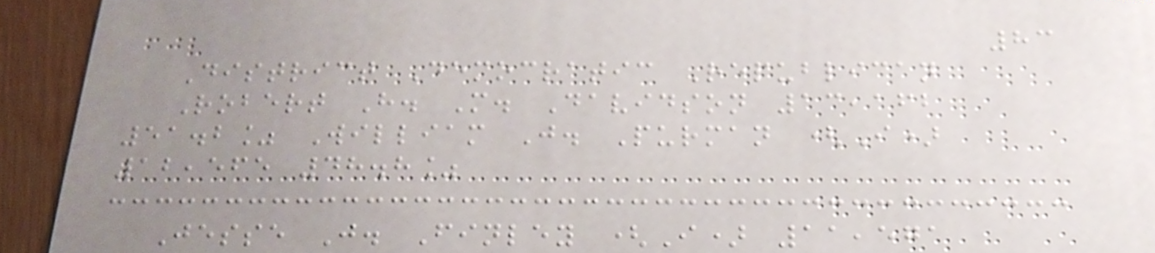83
District Democratic Republican
Robert H. M. Davidson 13,162
51.2% William J. Purman (I)
12,565 48.8%
Jesse J. Finley (I) 11,571
